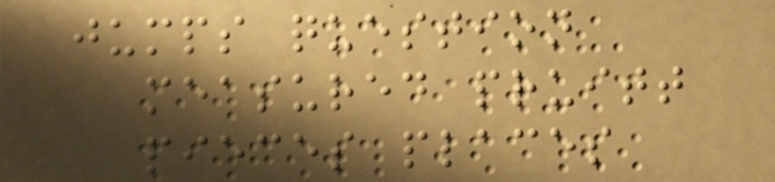jumps question
measured pruitt
pieces places
